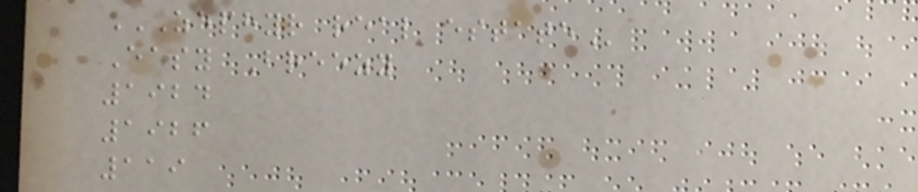ZEPHYR REAL ESTATE
Easy Breezy
1924
1926
119
